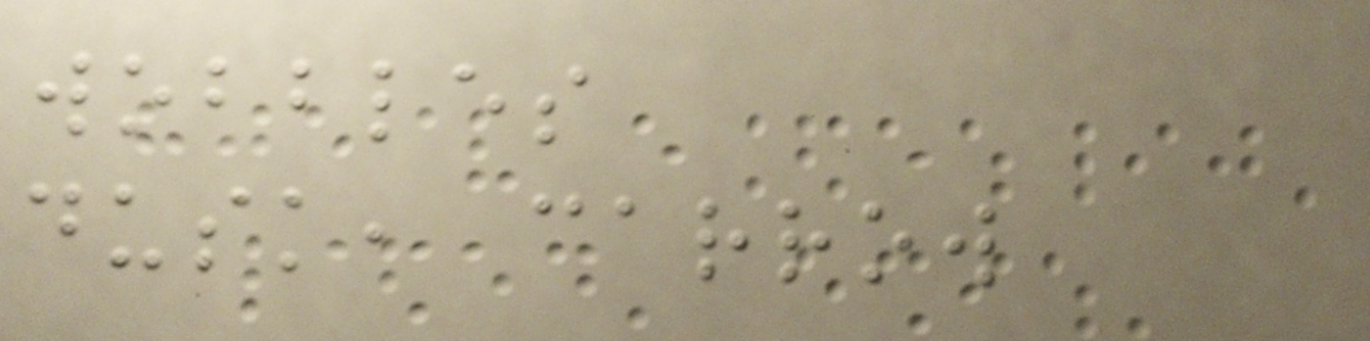wobbles
dusk, carrow
